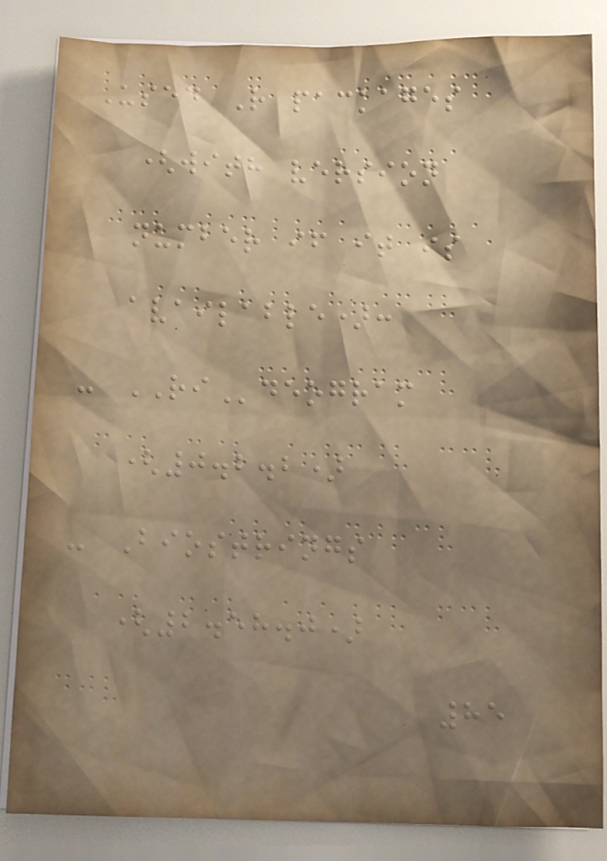Used R packages
(with version
number if it is
available):
- RIdeogram
(0.2.2)
- Biostrings
(2.58.0)
85
